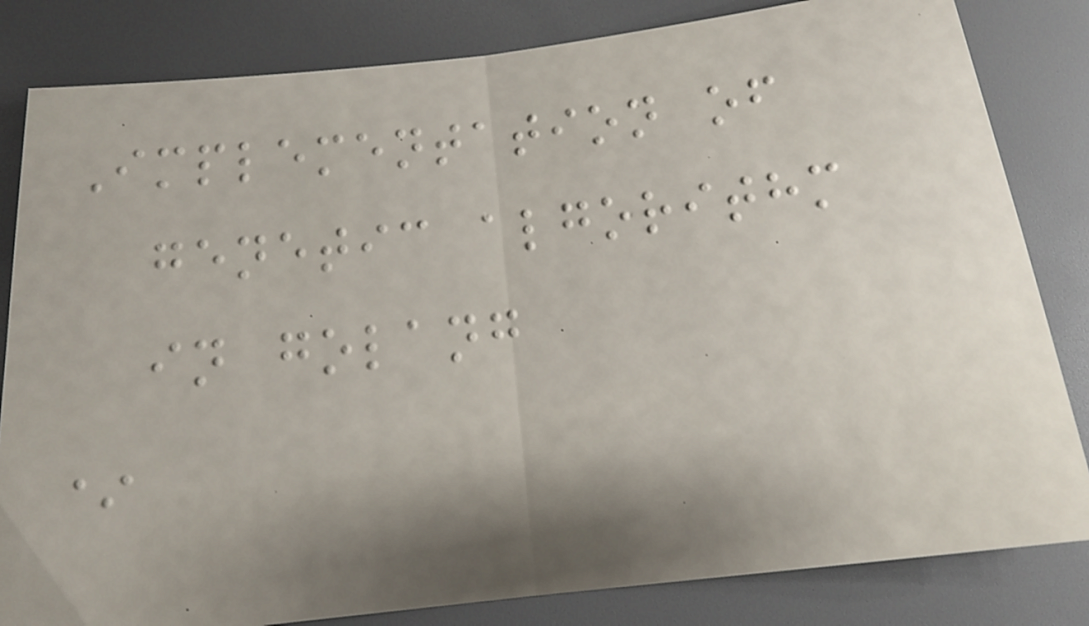Implementation of
genetic algorithm
in golang
*
